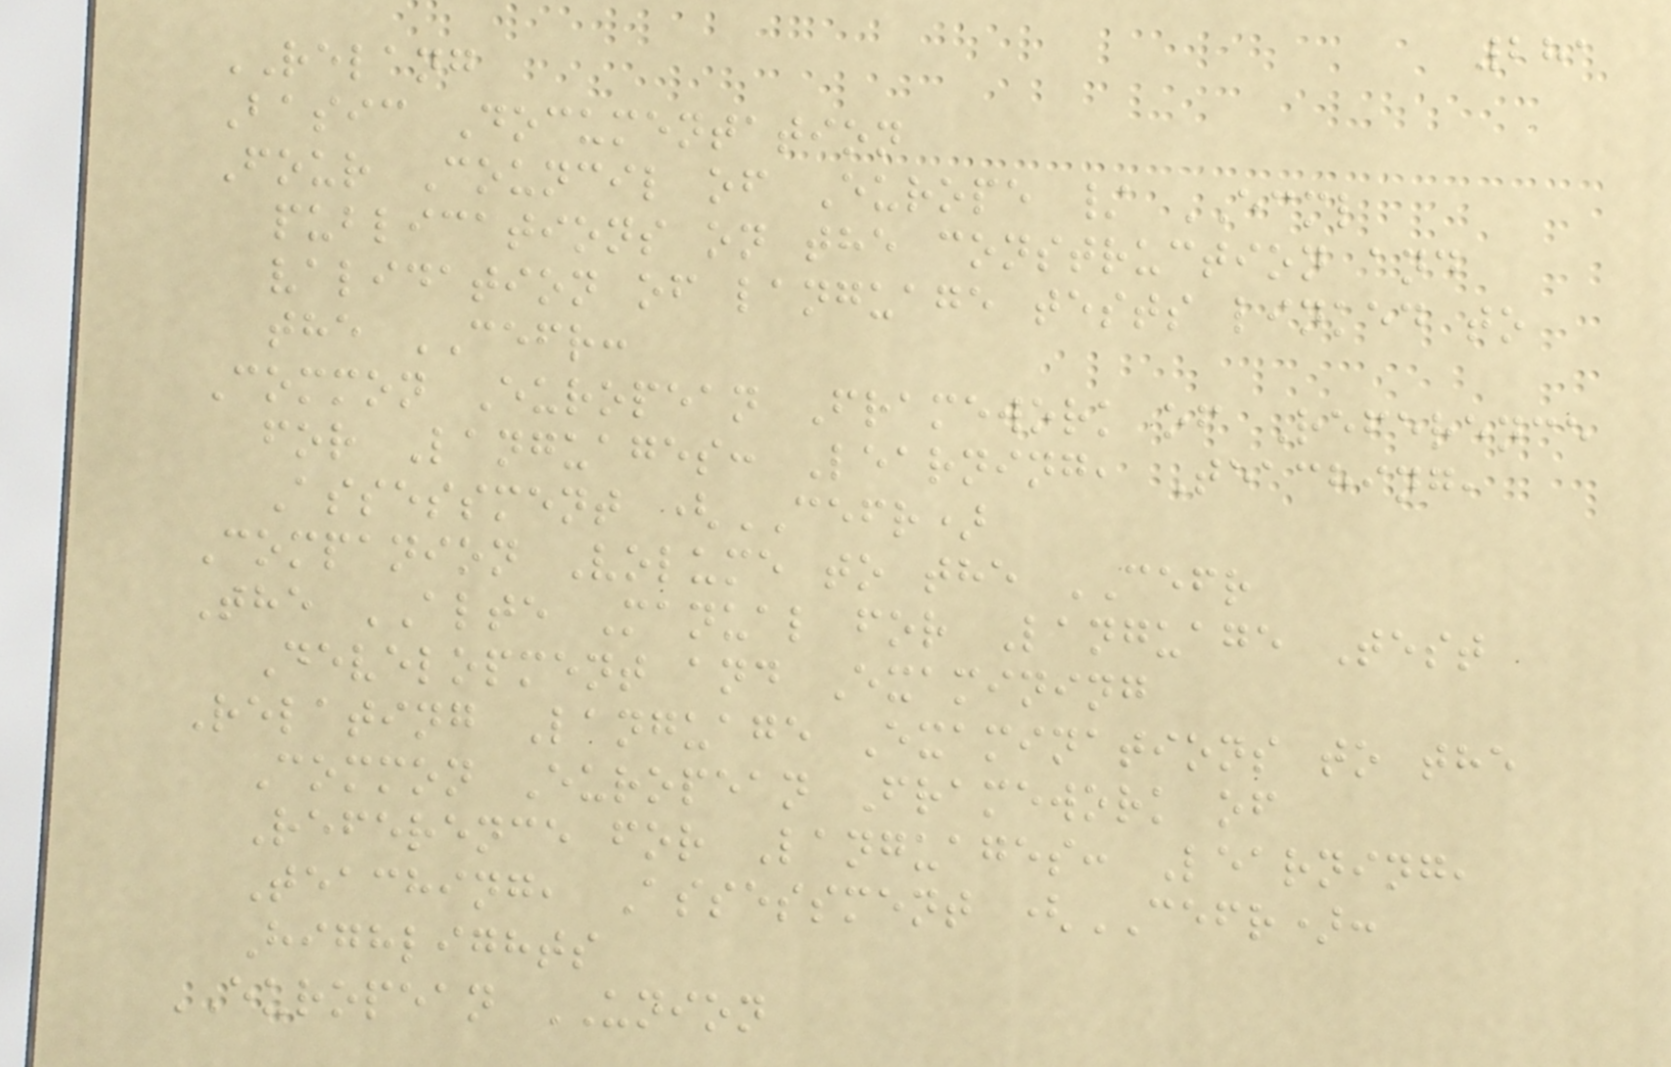281
RELANG
Basic Documentation
Four Council of Europe / ECML
publications on the construction and
validation of language tests linked to
the CEFR:
Common European Framework of Reference
for Languages: Learning, Teaching,
Assessment (CEFR)
Companion Volume to the CEFR
The ALTE Manual for Language Test
Development and Examining
Relating Language Examinations to the
Common European Framework of
Reference for Languages: Learning,
Teaching, Assessment (CEFR):
Highlights
EUROPEAN UNION
